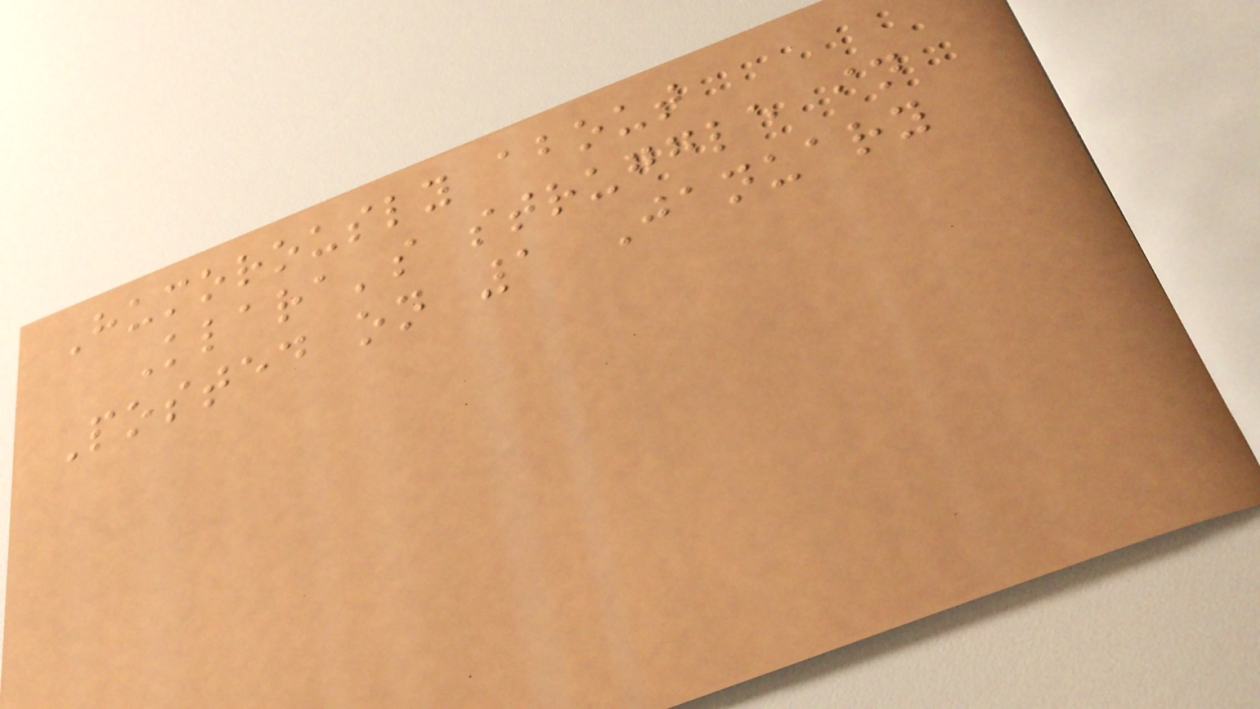Humorously about
Klara's struggle in
Posted on 1 January
